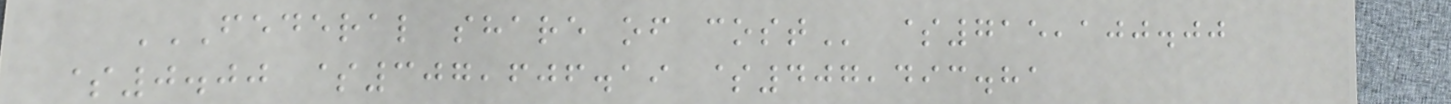FEDERAL SHARE OF COST $715,100.00
$0.00 $307,606.19 $407,493.81
